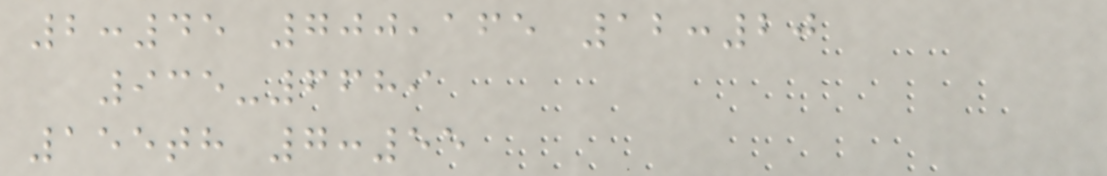2:45 700,165 12:20
935-6689
155th 7:55
